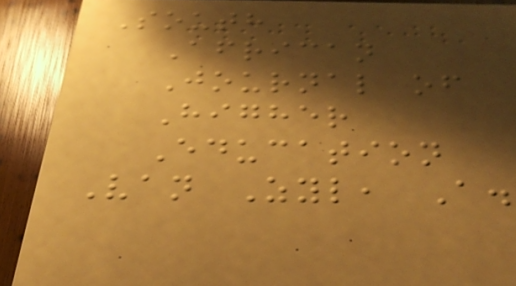South
African
Journal of
Higher
Education
Van Zyl, A.
